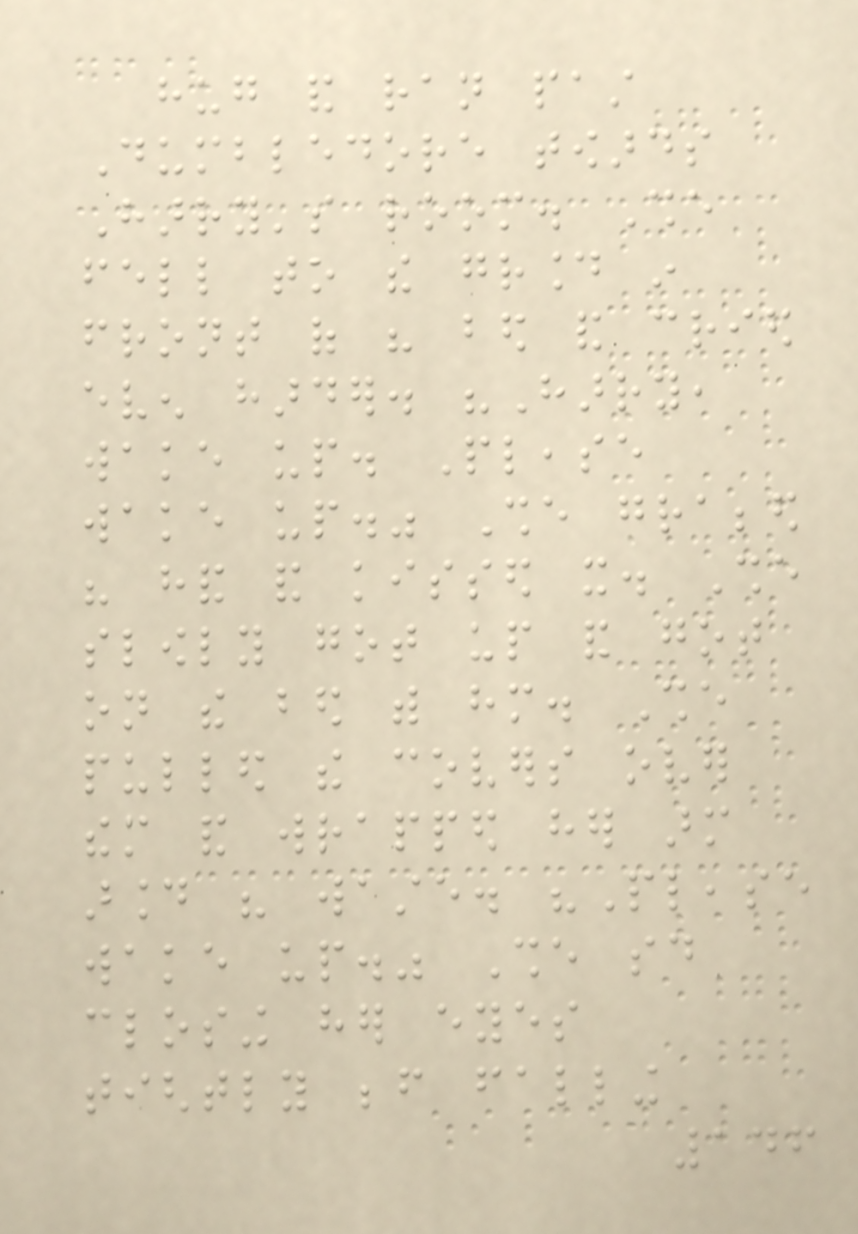hug and ran past
Dumbledore towards
Harry's room. She
fell to the ground in
front of his bed and cried
even harder. "Harry,
wake up. Please
wake up." She grabbed
his hand and kissed it. She
slowly got up and got
on the bed with him. She
pulled the covers over
them and wrapped her arm
around his waste. "Please
wake up." She said
closing her eyes
tightly before falling
146
